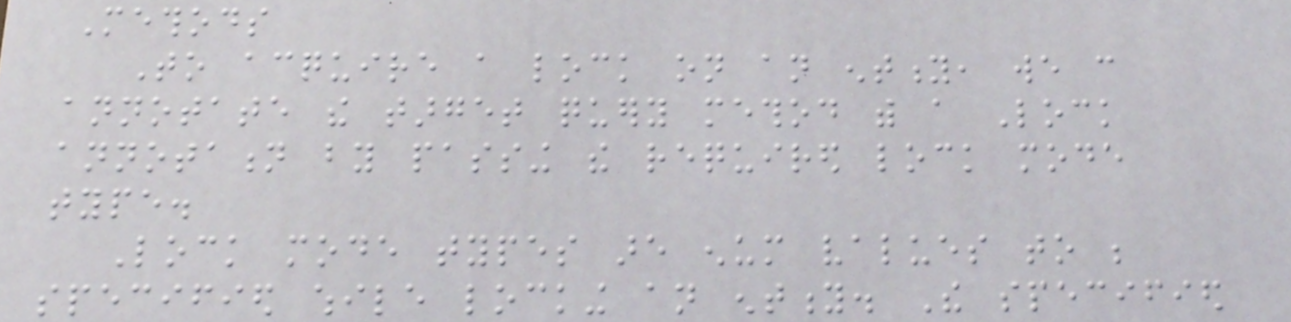Methods
To acquire a lock on an entity, we can
annotate the target query method with a Lock
annotation by passing the required lock mode
type.
Lock mode types are enum values to be
specified while locking an entity. The specified
